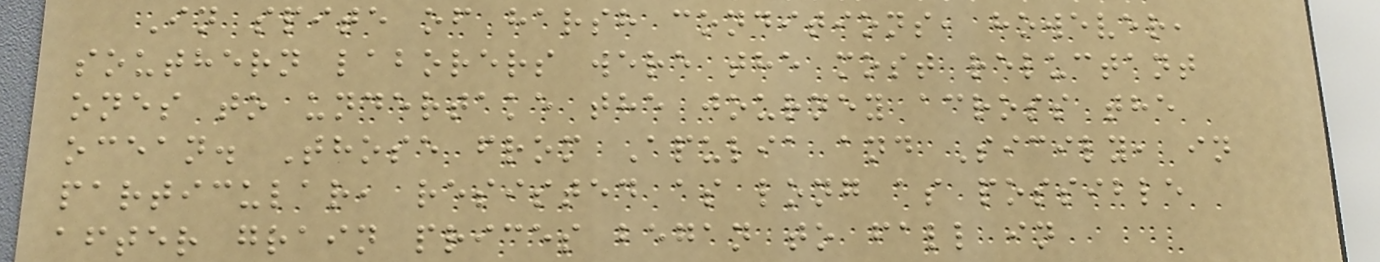In spite of harsh conditions, however,
southern laborers were the most reluctant
ones to undertake the journey across the
ocean. Those from Apulia and Sicily, in
particular, resisted as long as possible
after grain prices began to fall in
